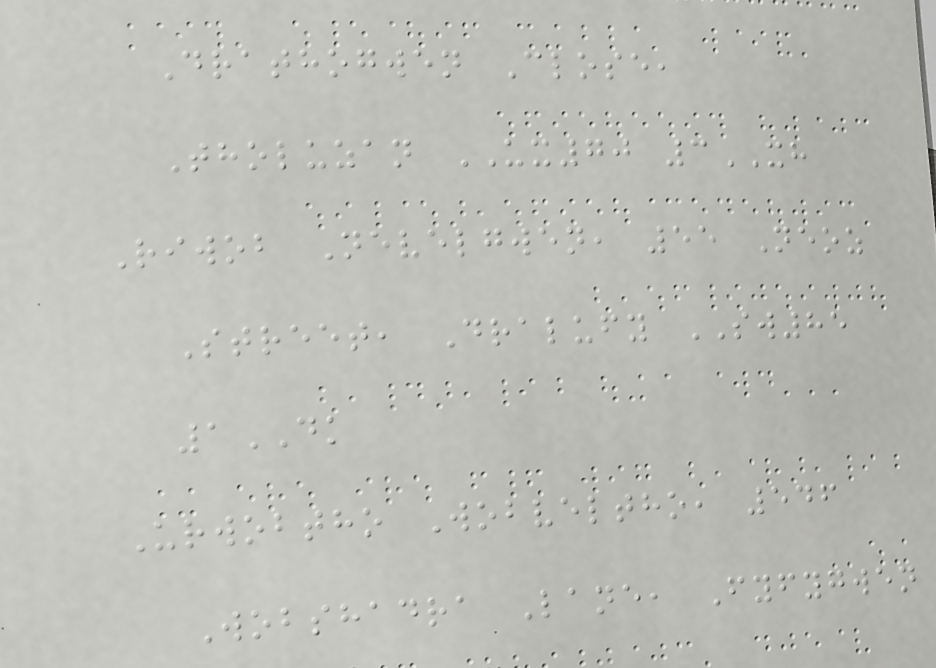Drathogwen Close,
Tholuzan UX70 3XH
Riwob Nevelgwen, 55 Neoz
Street, Dralufy SW85
1DK
Urwobtho Wobveltho, 546
Wobshadra Lane, Fyfygwen
